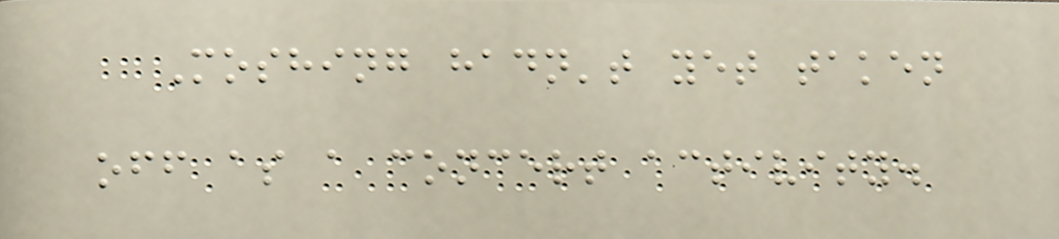Moshing hadn't yet taken
off as a concert activity.
